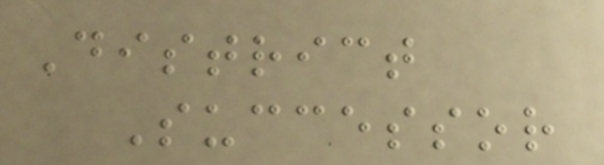District
Successor
